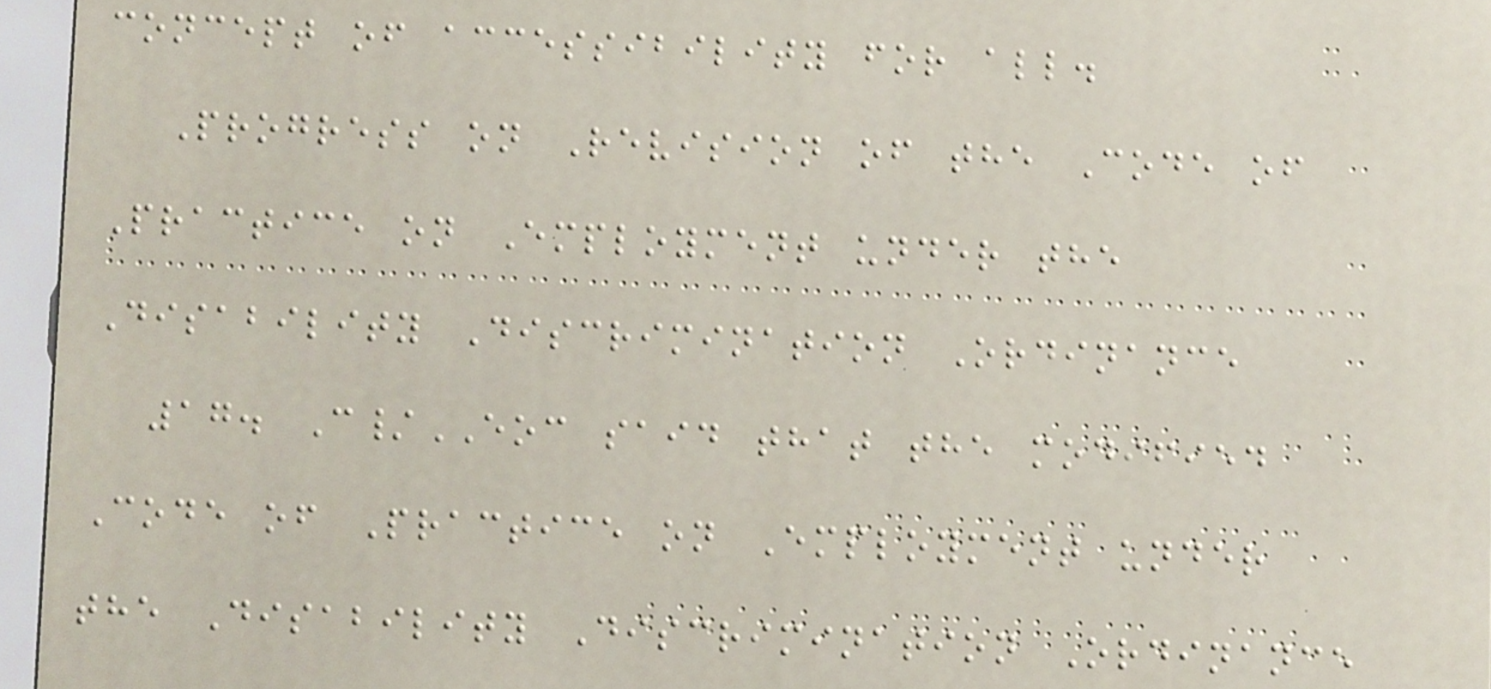concept of accessibility for all.
Progress on Revision of the Code of
Practice on Employment under the
Disability Discrimination Ordinance
17. C/EOC said that the modified
Code of Practice on Employment under
the Disability Discrimination Ordinance
